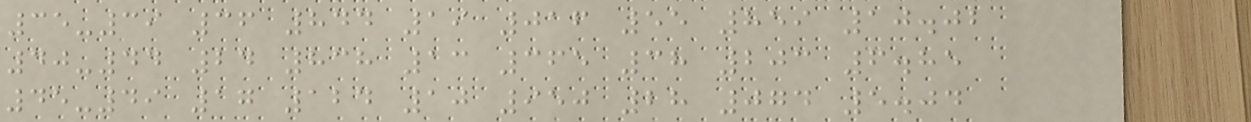35-39 36 844 19 016 55 859 10.02
40-44 24 838 13 365 38 203 6.85
45-49 17 124 10 950 28 074 5.04
